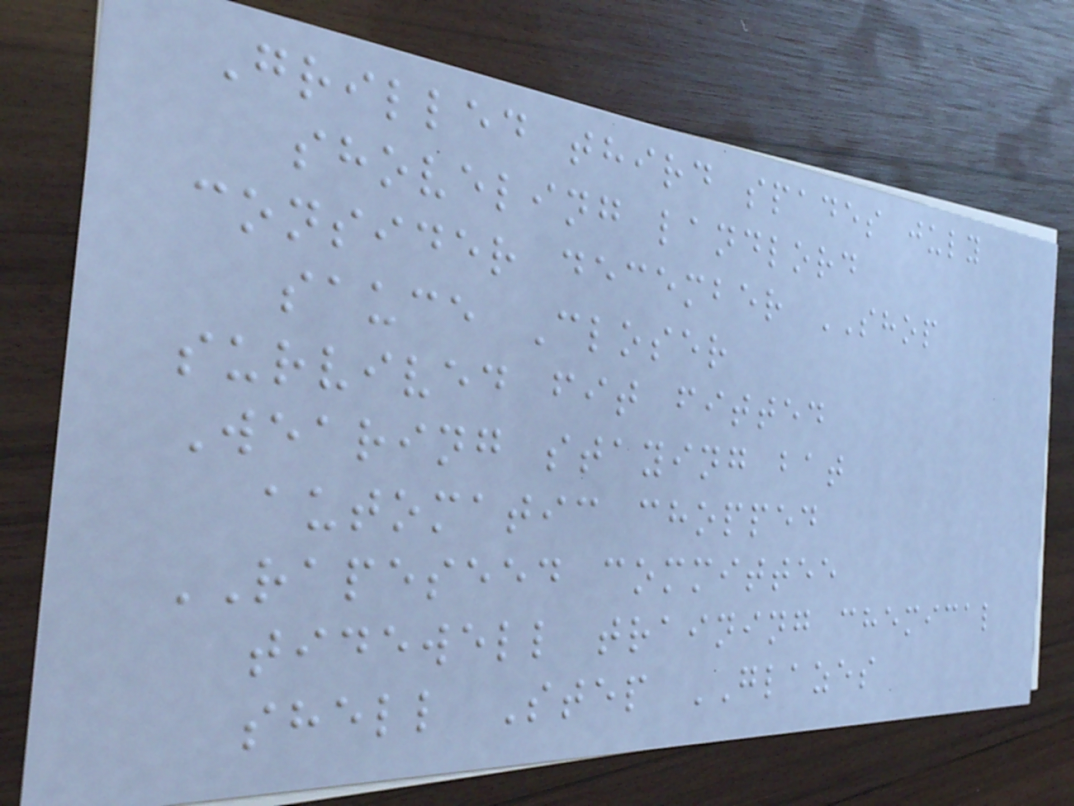Grilled third spades july
shoveling landlord
consider december SHOP
sauce Closer
survived fit fitted
Wearing staying bat
automatic chopped
RAPESEED committee
tidewell training chemical
shell Step GLAZES
